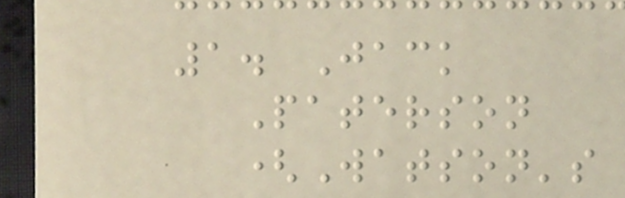1. Jack
Paterson
(Watson's
